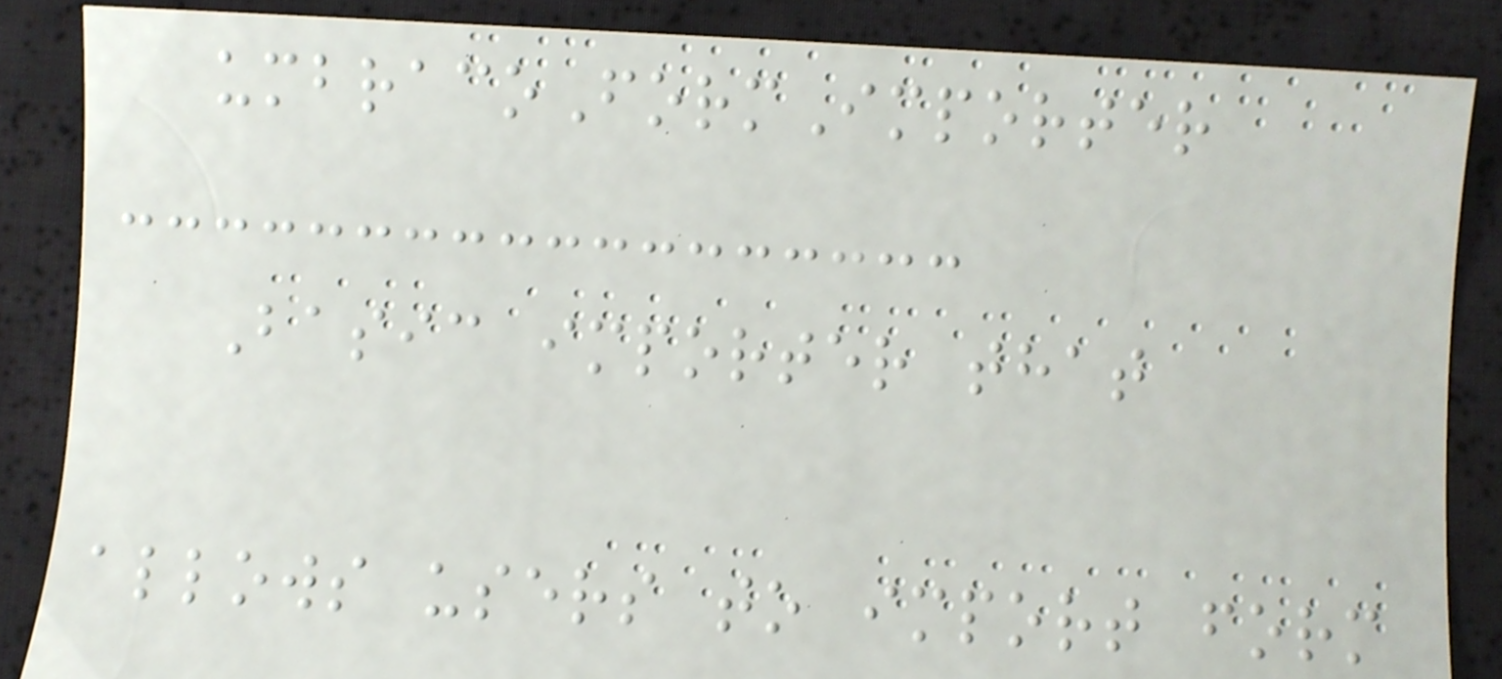umbracoFormImporter
Basic importer that
allows users to import form
